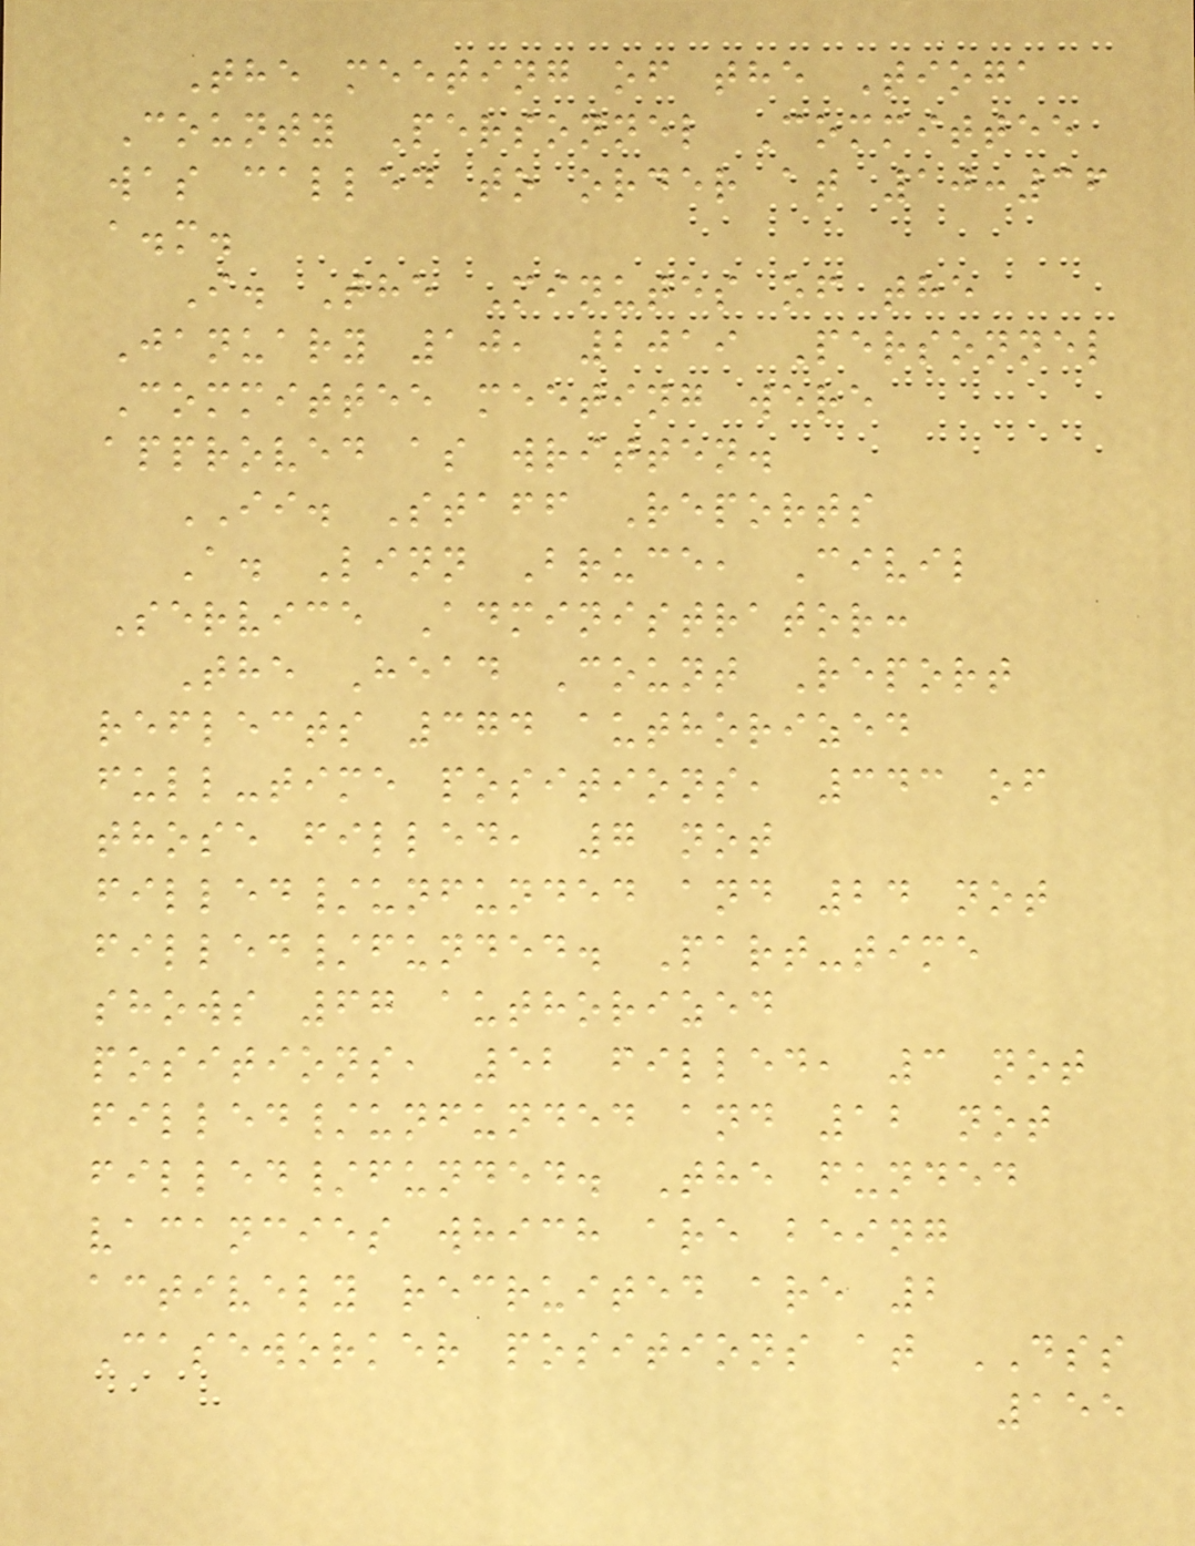The meeting of the Tioga
County Personnel Committee
was called to order at 10:36
a.m.
I. The Minutes of the
January 10, 2019 Personnel
Committee meeting were
approved as written.
II. Staff Reports
A. Linn Bruce, Civil
Service Administrator:
The Head Count Report
reflects 374 authorized
full-time positions, 343 of
those filled, 7 not
filled/unfunded and 24 not
filled/funded. Part-time
shows 67 authorized
positions, 52 filled, 3 not
filled/unfunded and 12 not
filled/funded. The funded
vacancies which are being
actively recruited are 2
Caseworker positions at DSS
155
